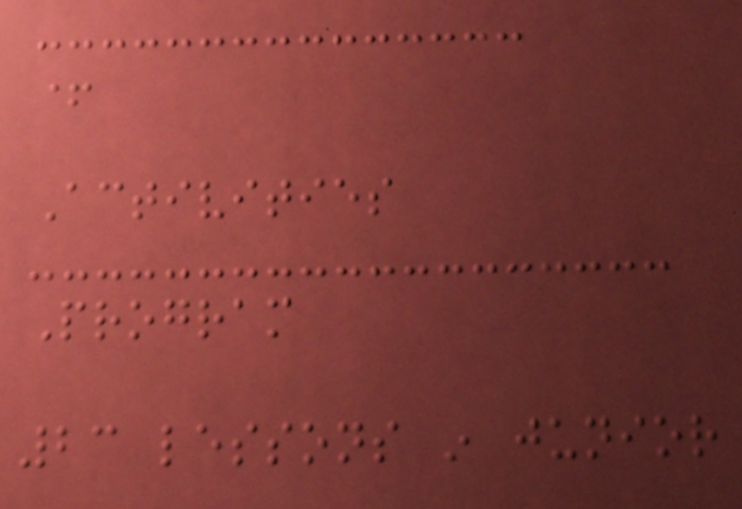+
Activities
Program
23 lessons in junior
